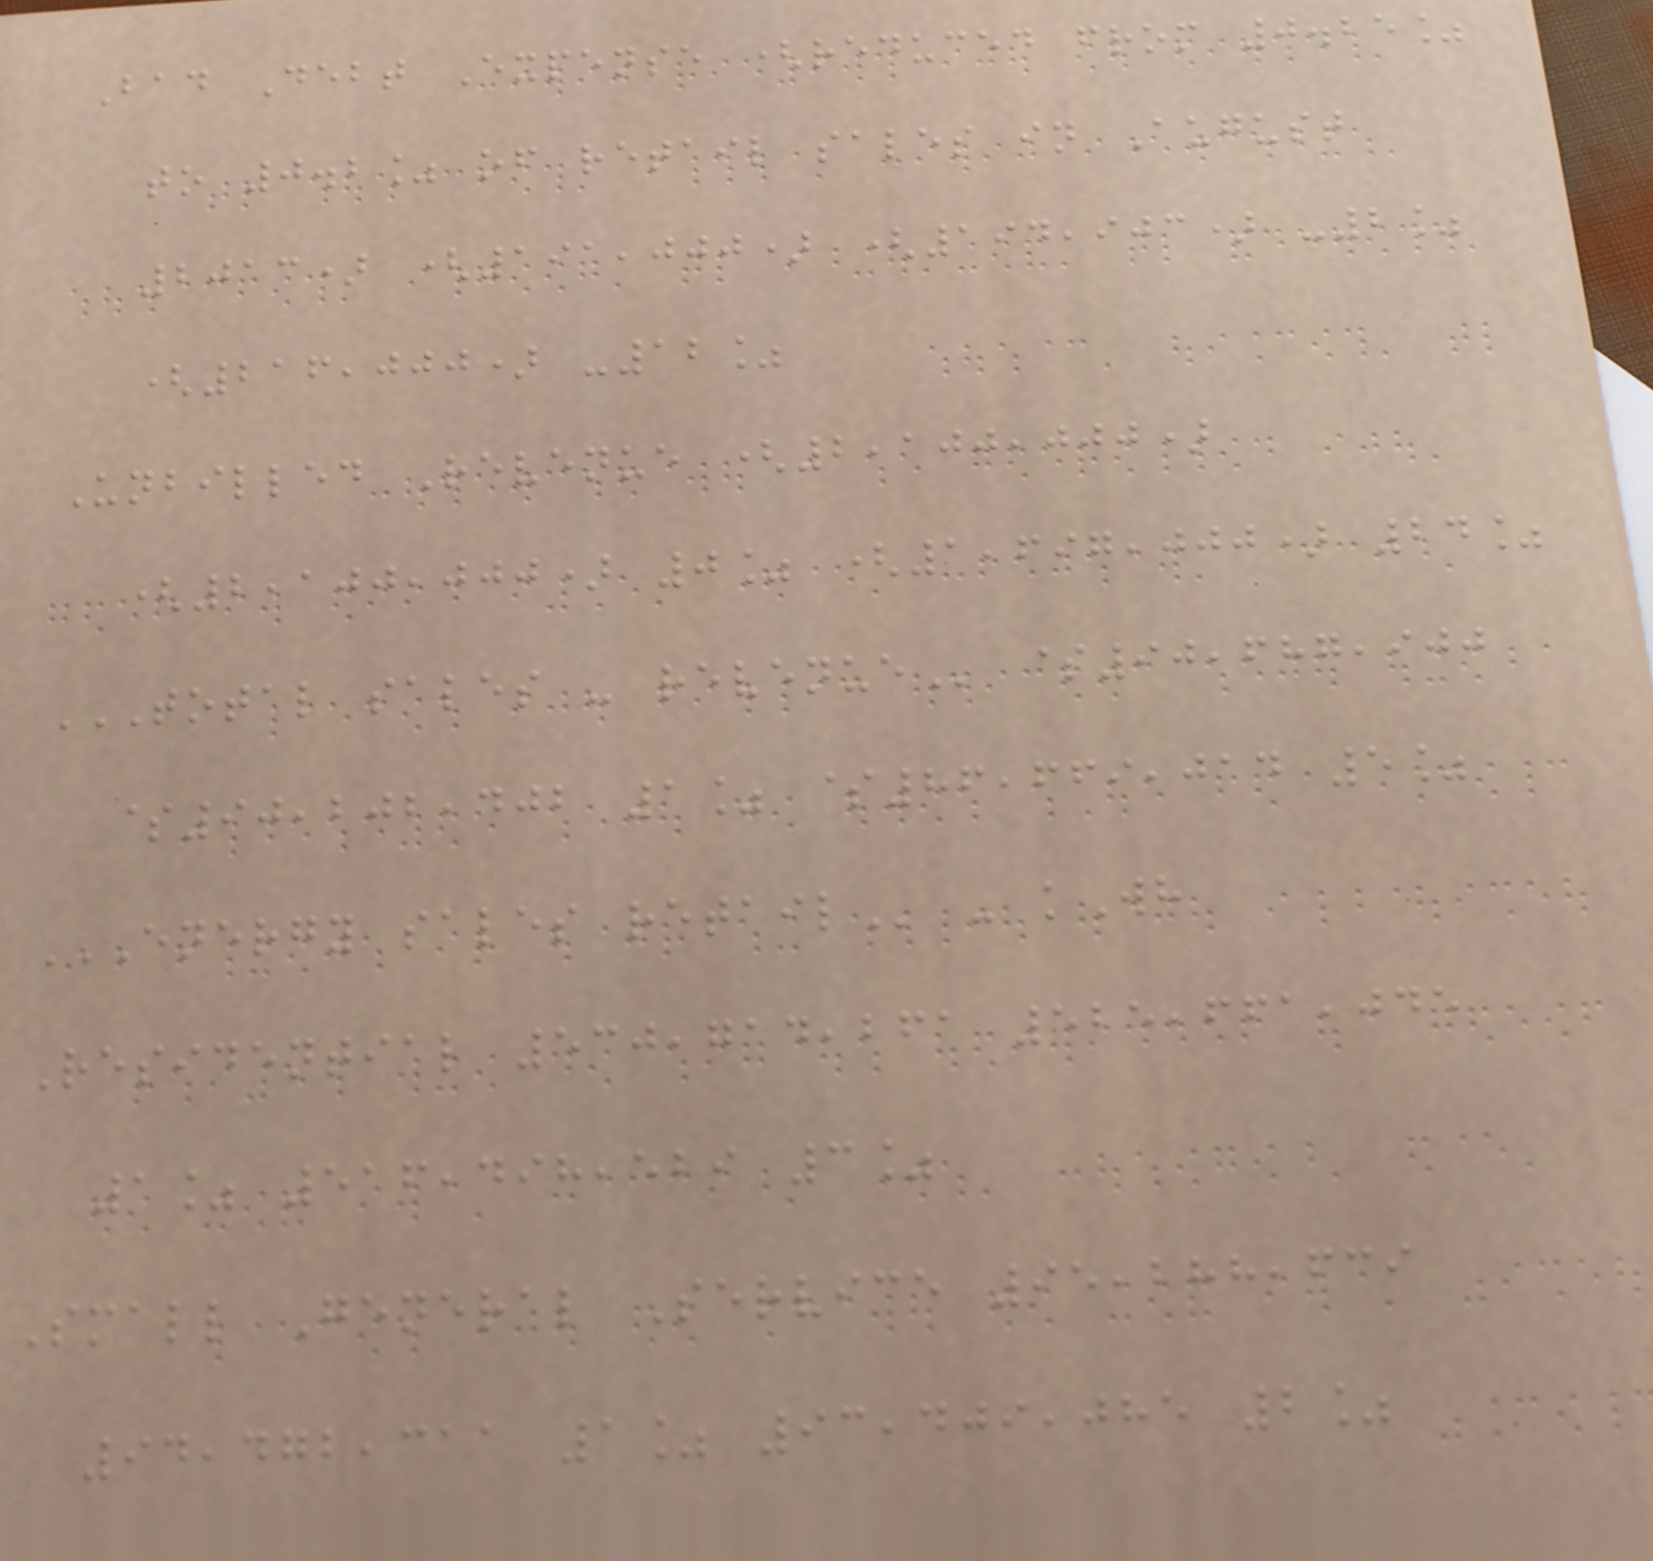Bad Debt Expense (reduced from 0.25%
to 0.2% of retail sales in August
2013) (191,000) (194,903) -2%
(216,000) -12%
Unbilled Revenue (2,100,000)
(2,100,000) 0% (1,697,000) 24%
TOTAL SALES - REVENUE $90,687,900
$90,202,402 1% $86,669,014 5%
ENERGY SALES RETAIL - kWh
Residential 530,714,261 525,661,045
1% 516,498,529 3%
Small General Service 95,288,639
94,472,311 1% 93,409,085 2%
